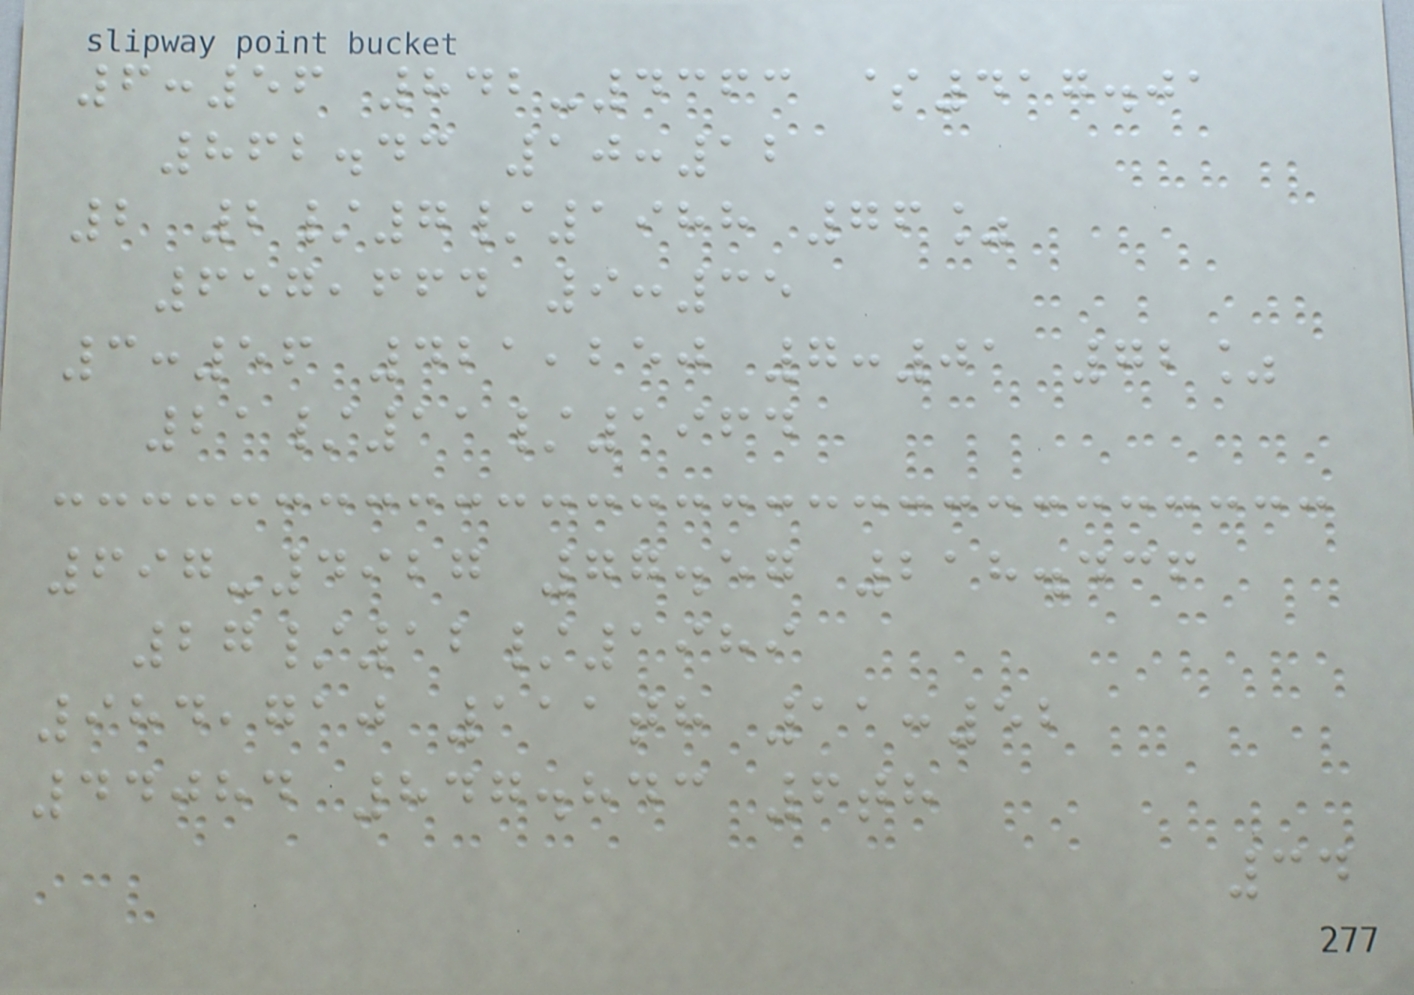6:56 842-4363 $417.01
862.43 10:12
2 2/7/1988 76%
657,664 9:35
3:56 421,250 7:01 72%
21/11/1964
697-4927 77.57 218.436
27/12/1989
984,710 111th 11:52
44084 847.843 6th
34
